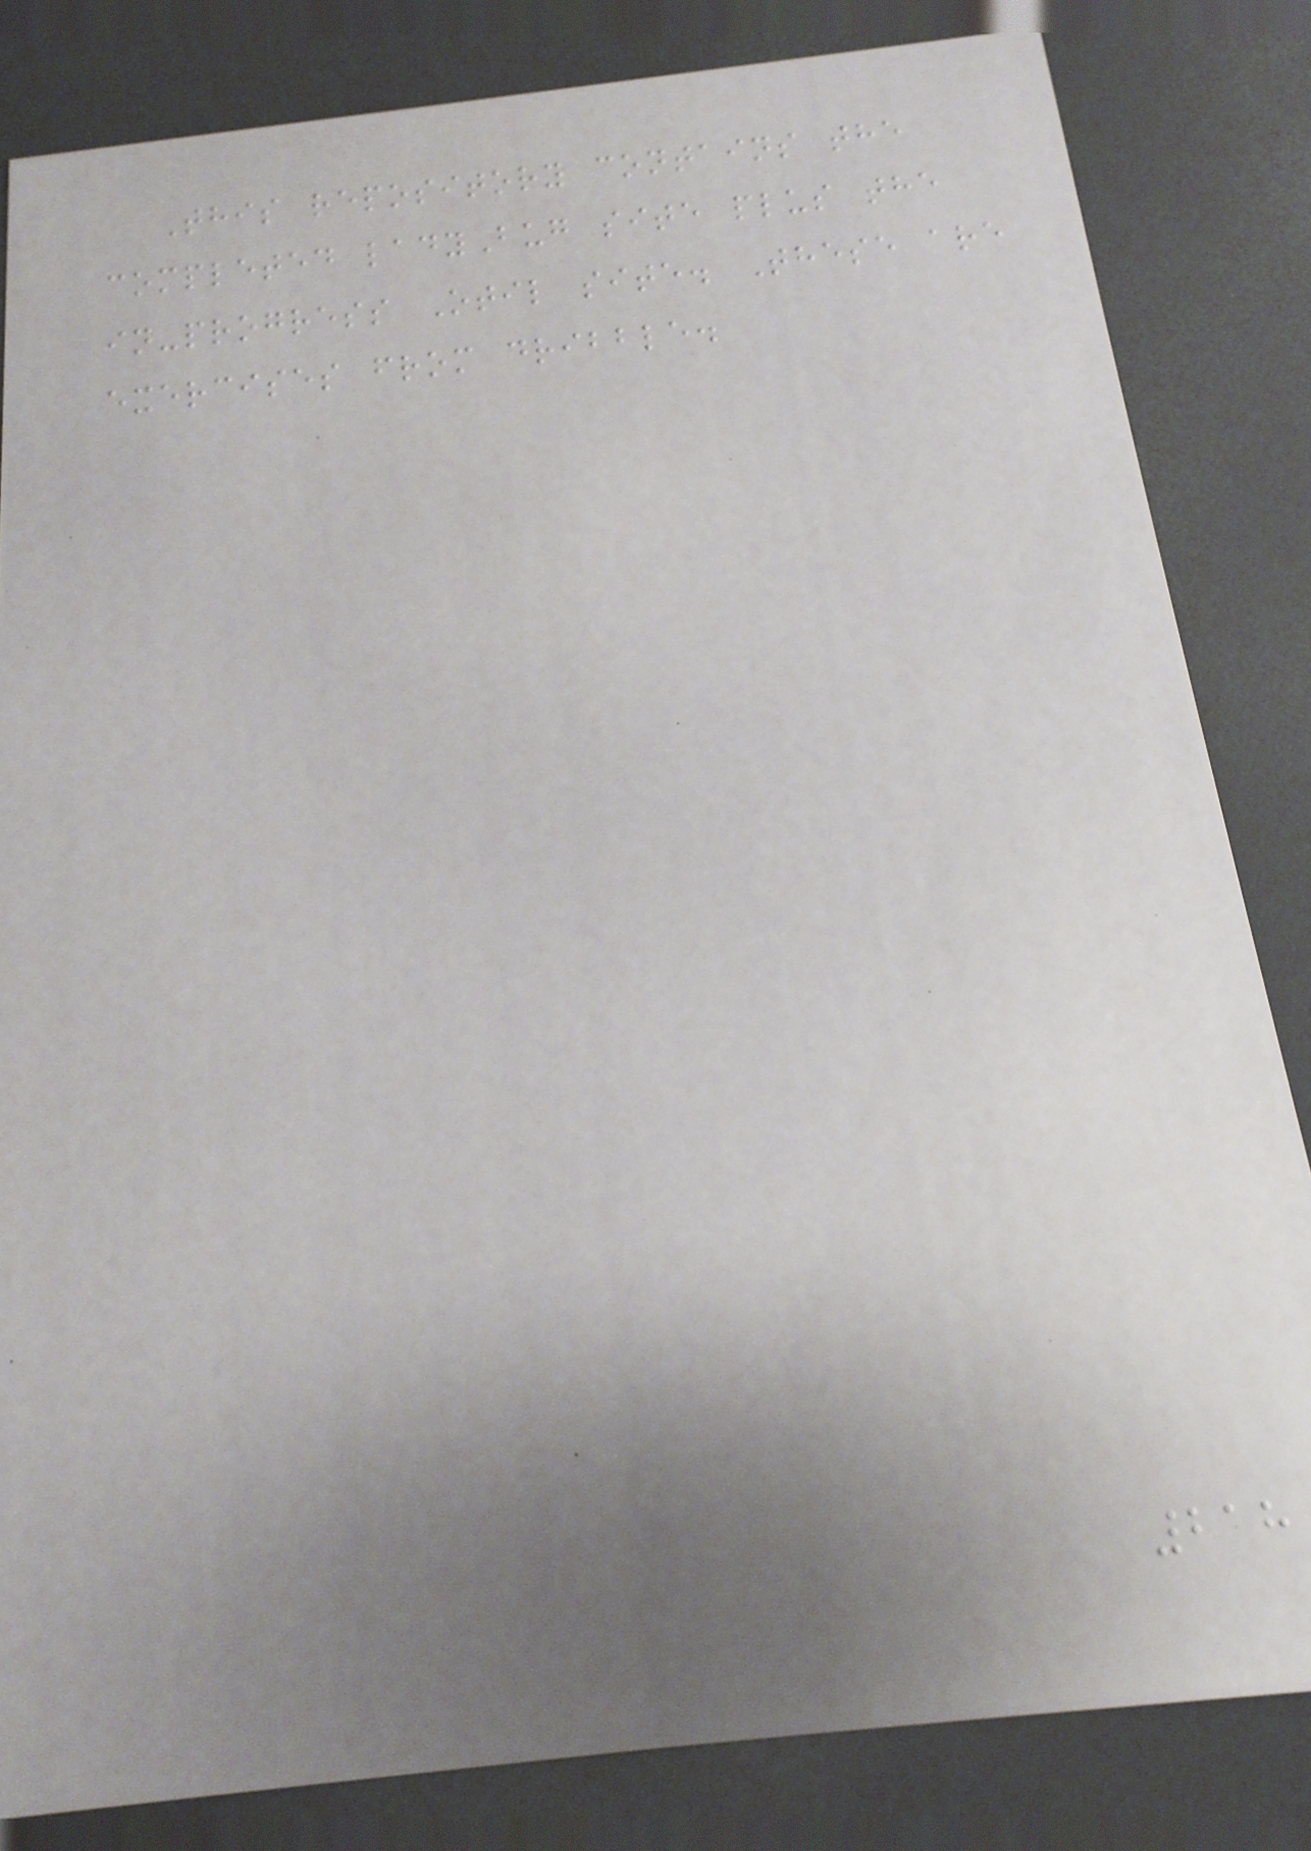This repository contains the
completed ladyBug site plus the
in-progress Otil site. These are
exercises from dribble.
218
